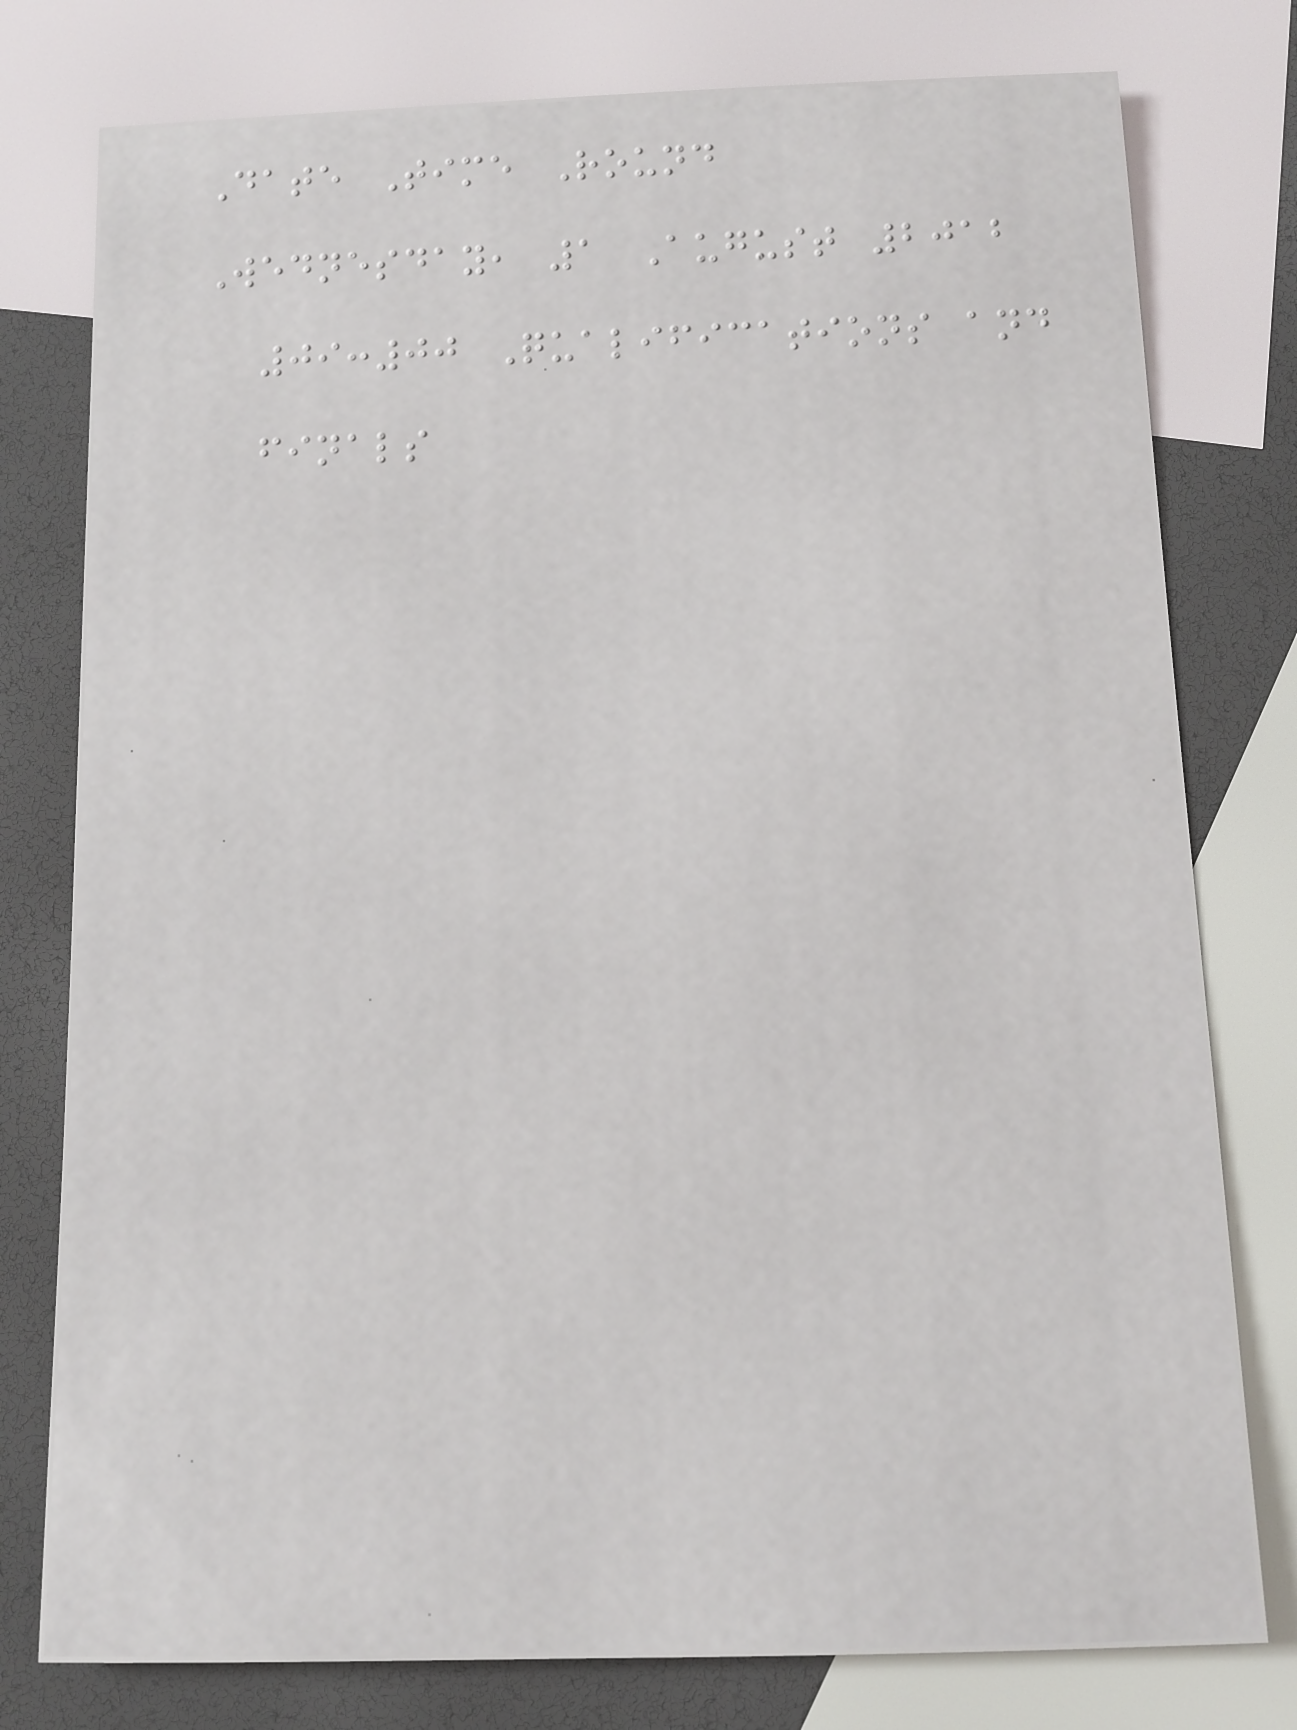Date Time Round
Wednesday, 1 August 2012
09:00 Qualifications and
finals
